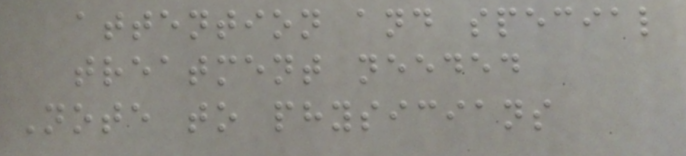attention and special
treatment needed
Note to physicians
